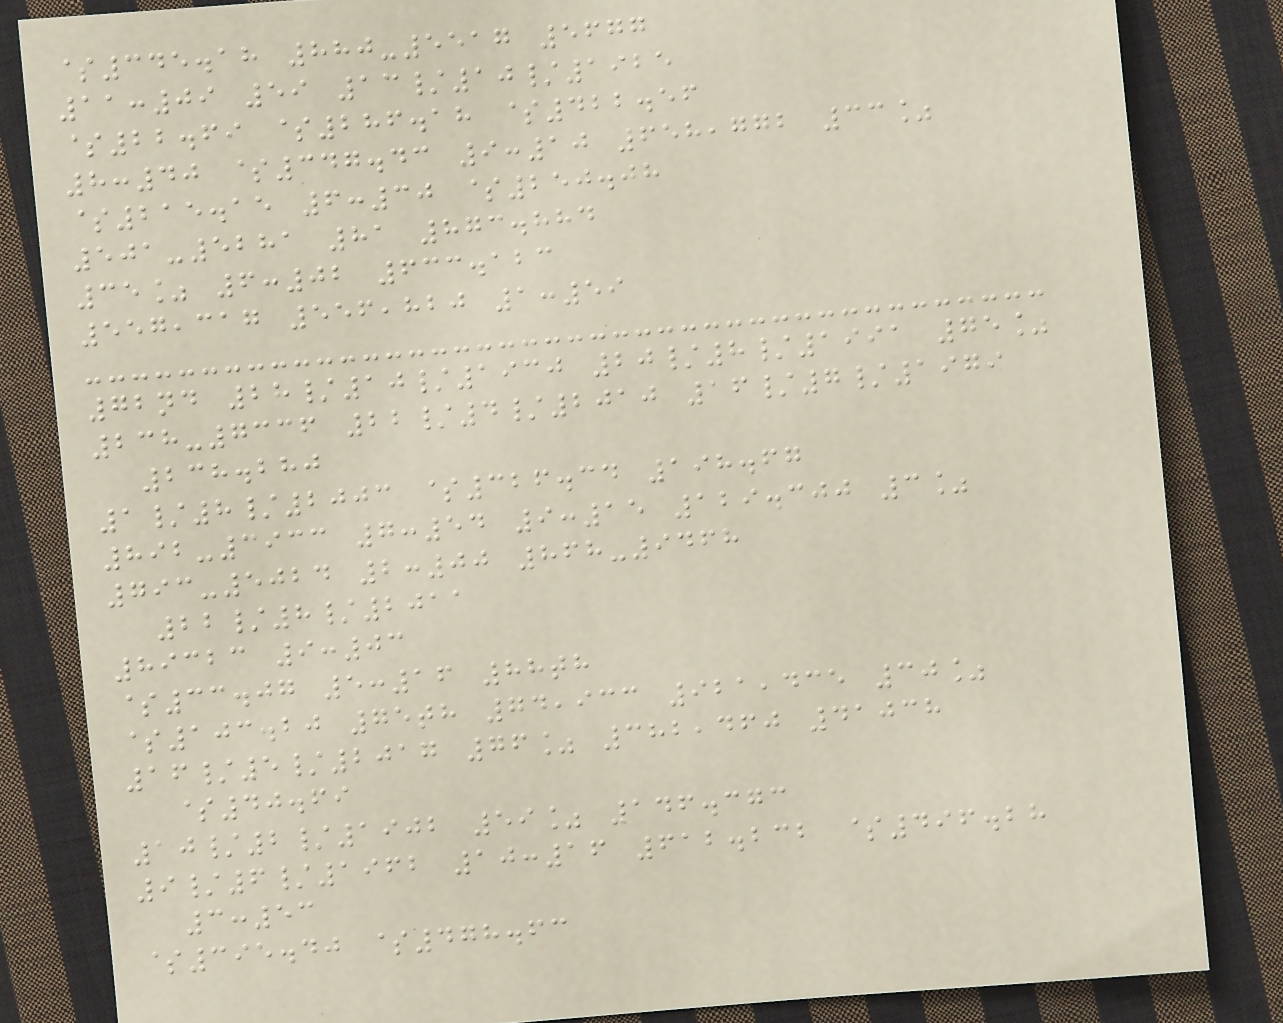$345.18 880-5517 5677
11:09 59 13/10/1925
$22.69 $286.18 $422.56
8:40 $347.43 9:10 658,772 33%
$215.15 6:30 $250.08
501-5281 81 873.884
35% 6:02 633.123
557,317 556,820 1:59
72nd 28/10/1930 20/8/1991 75%
238-7336 22/4/2010 16/7/1979
238.280
1/8/2003 $326.34 198.67
892-3933 7:54 9:15 129.300 3%
793-5024 2:00 868-9468
22/8/2011
89323 9:03
$33.07 5:16 88th
$103.20 75th 74,933 921,435 30%
16/5/2017 76% 382,460 41038
$40.69
10/2/1902 59% 146.373
9/6/1962 10:16 612.232 $496.28
3:53
$395.40 $478.63
